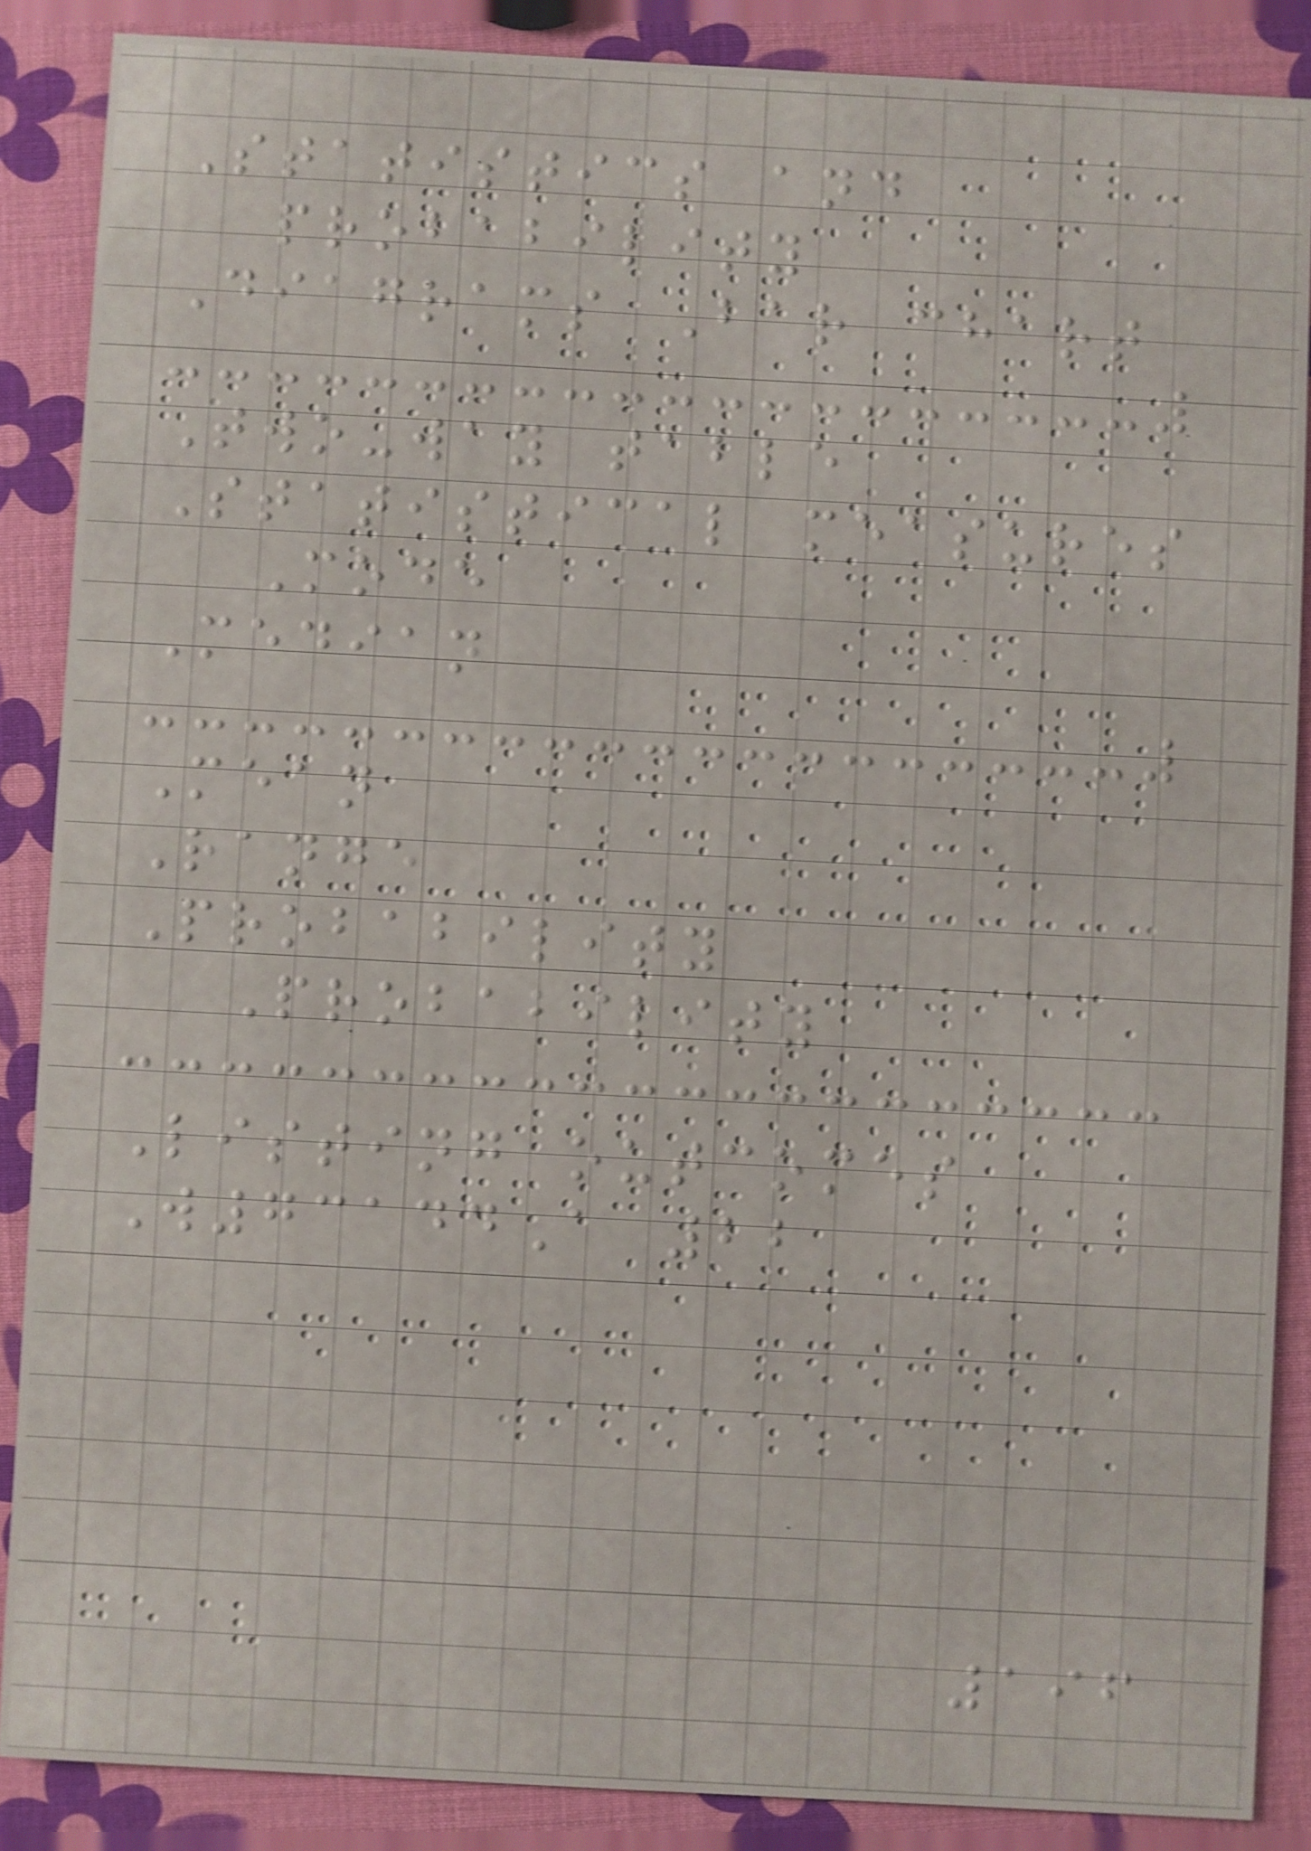Statistics and
probability
Diagrams Bar chart
Two-way table
Statistical measures
Mode
Median
Mean
Range
Probability
Probability
Listing outcomes
W73144A 22
196
